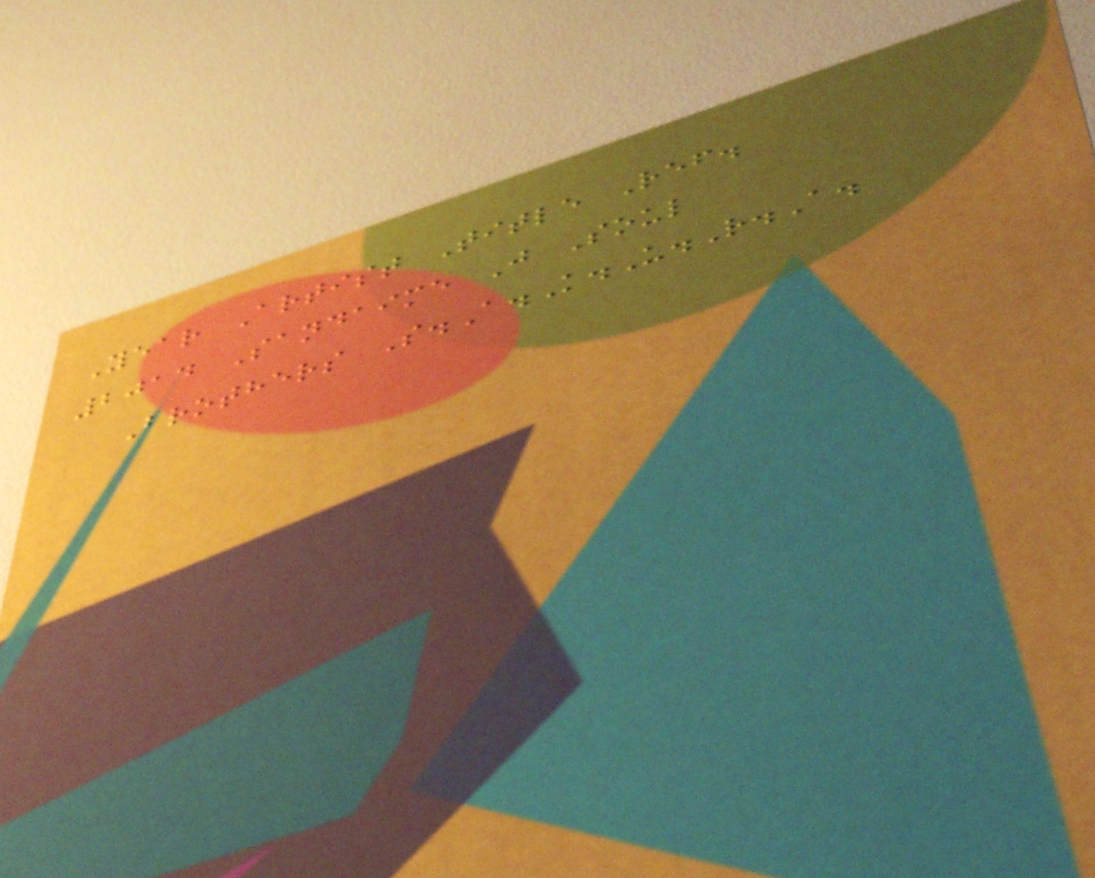Year Artist Title Ref.
2014 Sandaime J Soul
Brothers S.A.K.U.R.A.
